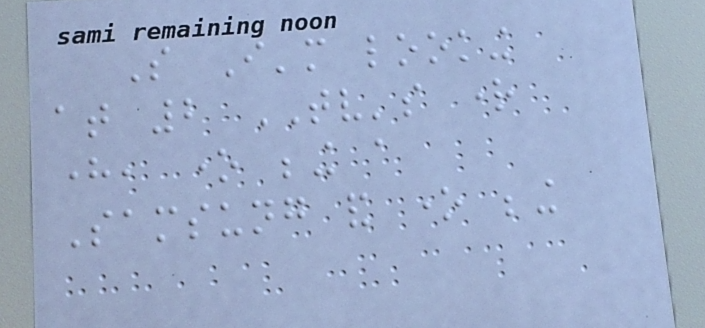So I'm looking
at 2 TV's right
here, one being a
Samsung and one being
